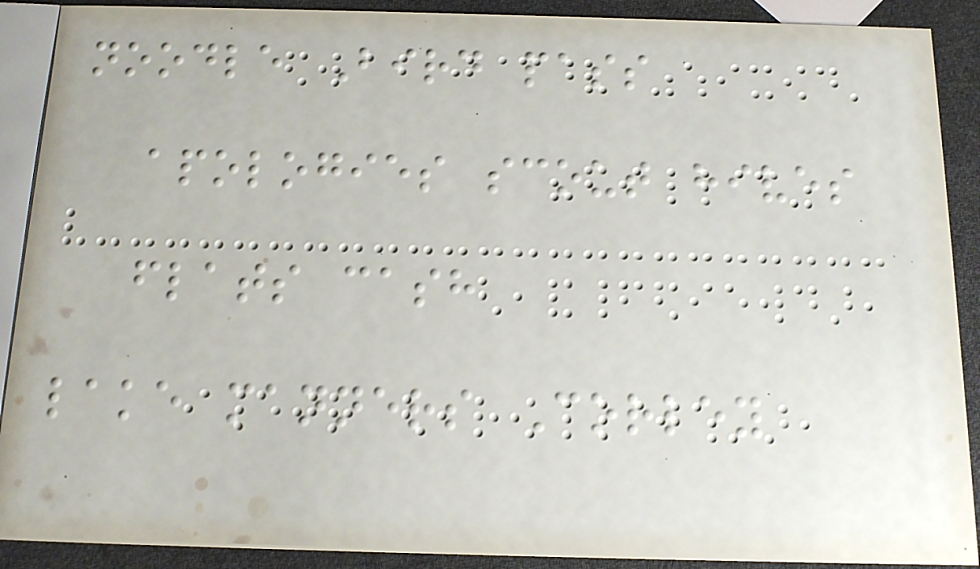noodle Bird pass
apologies scout hives
flats cash
lake manners Corley
